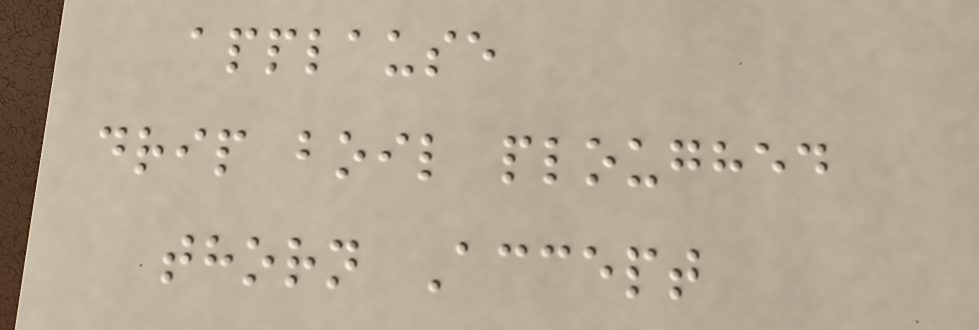applause
drip boil ploughed
thorn Accept
